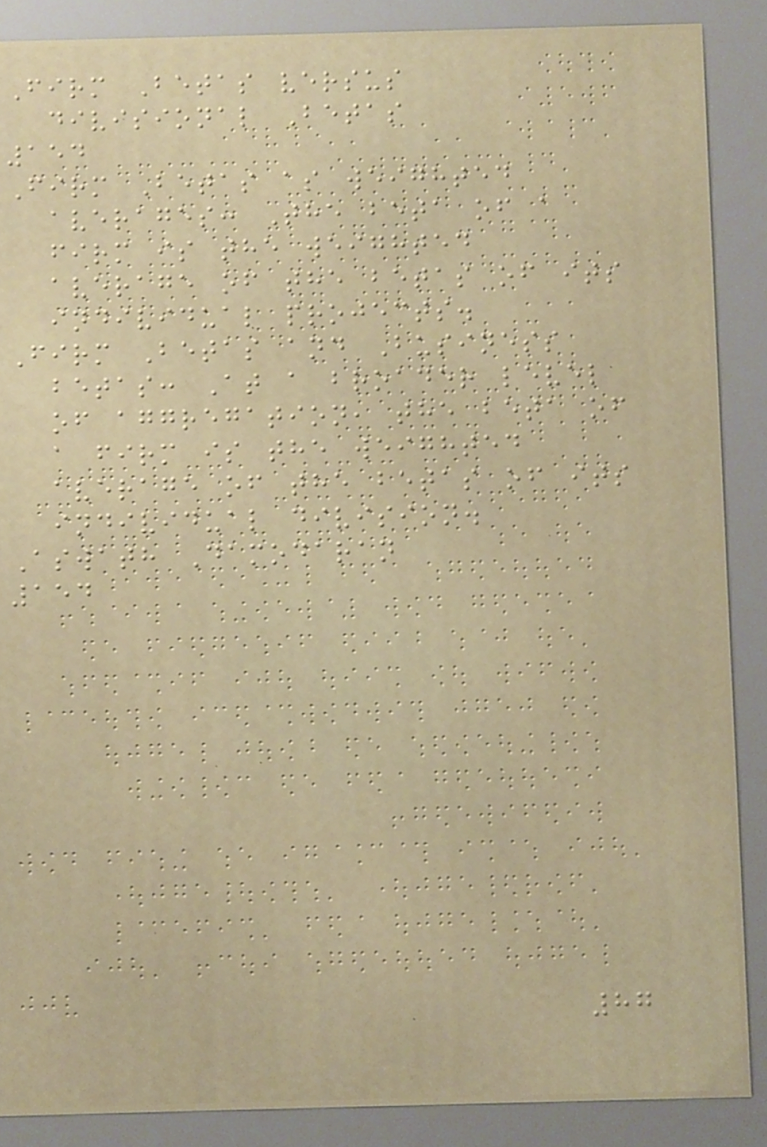Firm Betas versus
divisional Betas
154
Firm Betas as weighted
averages: The beta of a
firm is the weighted
average of the betas of its
individual projects.
Firm Betas and Business
betas: At a broader level
of aggregation, the beta of
a firm is the weighted
average of the betas of its
individual division.
Aswath Damodaran
154
87
